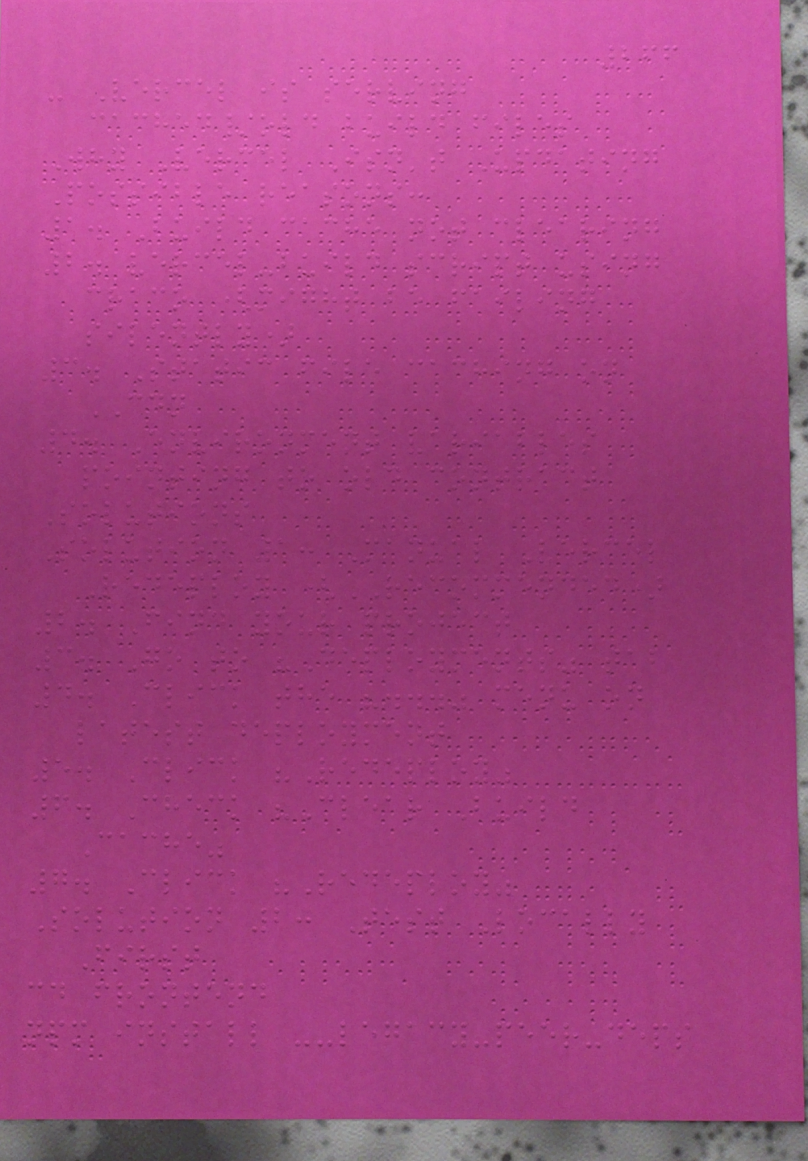266
- Vercel is serving
cached/old build files
Why Vercel Isn't Updating
Possible reasons:
1. Build cache not clearing
2. vercel-build script using
craco (might be failing
silently)
3. Static file caching on
CDN
4. Environment variables
pointing to old contract
Solutions
Solution 1: Manual Vercel
Redeploy (RECOMMENDED)
2. Find your project
3. Go to "Deployments" tab
4. Click the "..." menu on
latest deployment
5. Click "Redeploy"
6. Check "Clear Build
Cache"
7. Click "Redeploy"
Solution 2: Test Locally
First
cd frontend
npm install --legacy-peer-deps
